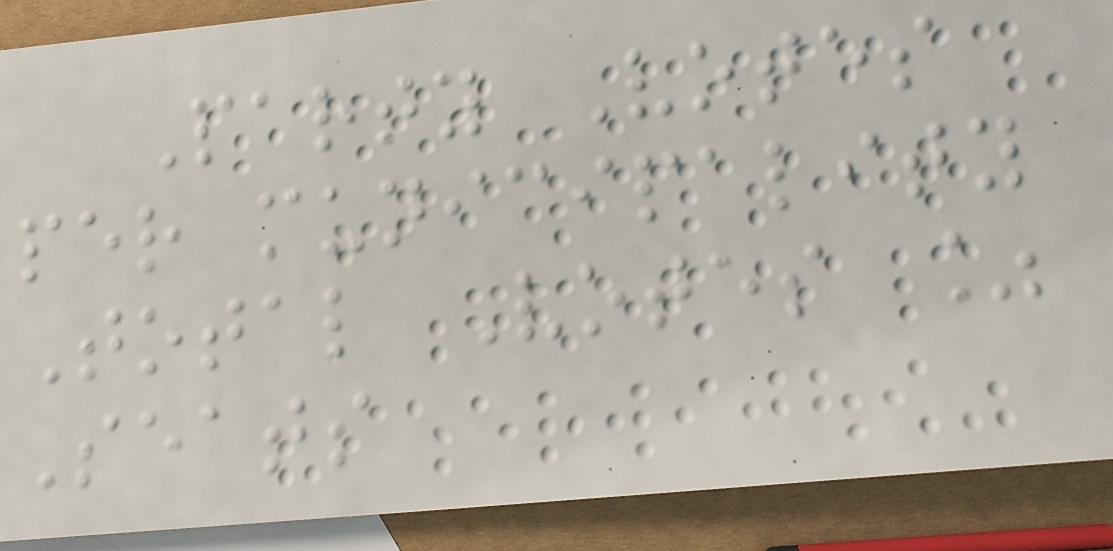Party Votes
per municipality
Total Votes %
Seats
